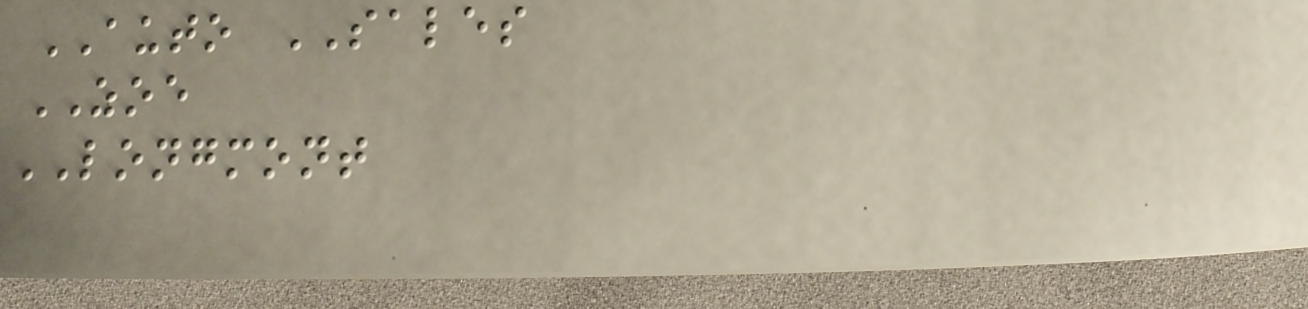AUTO SALES
ZOE
LONGMONT
